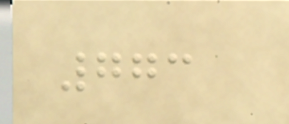773
